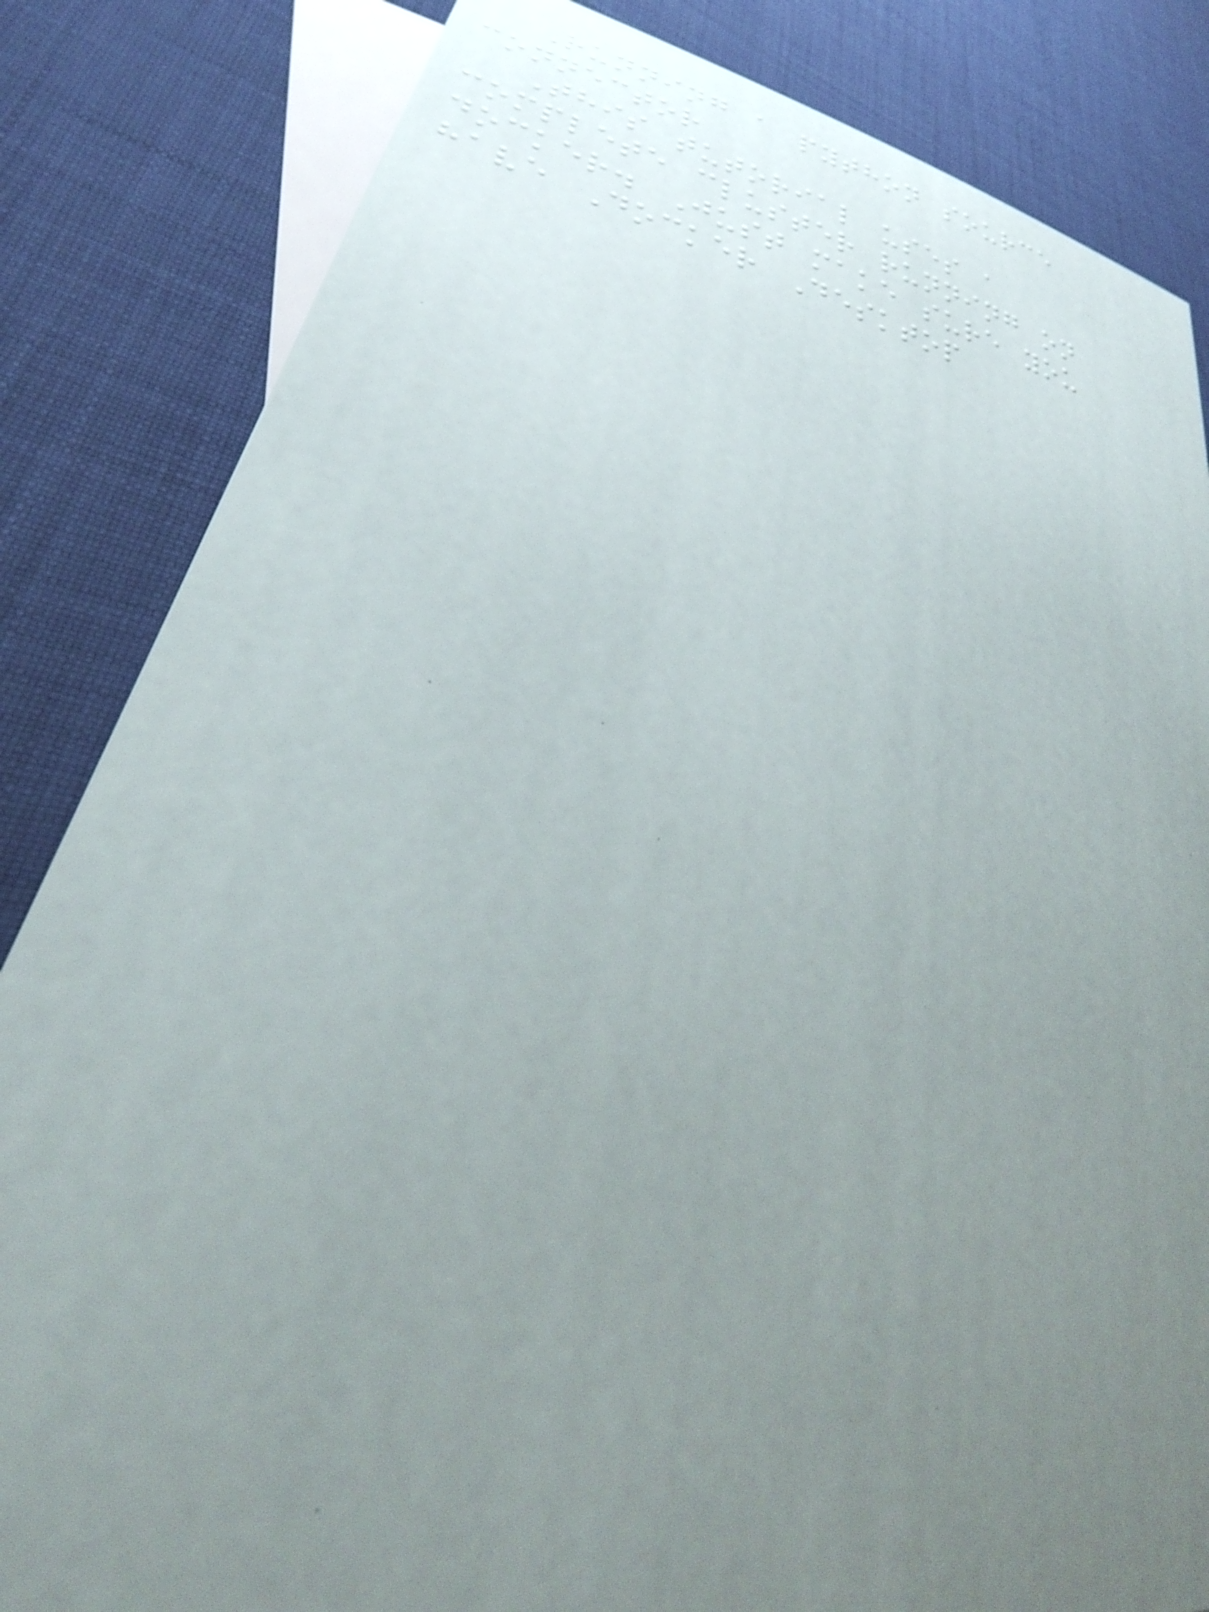Running a python source
connector
This tutorial uses a
complete cluster running on
docker. Just make sure you
have Docker Desktop
